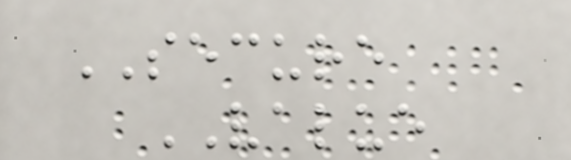SECURE
VALUE
